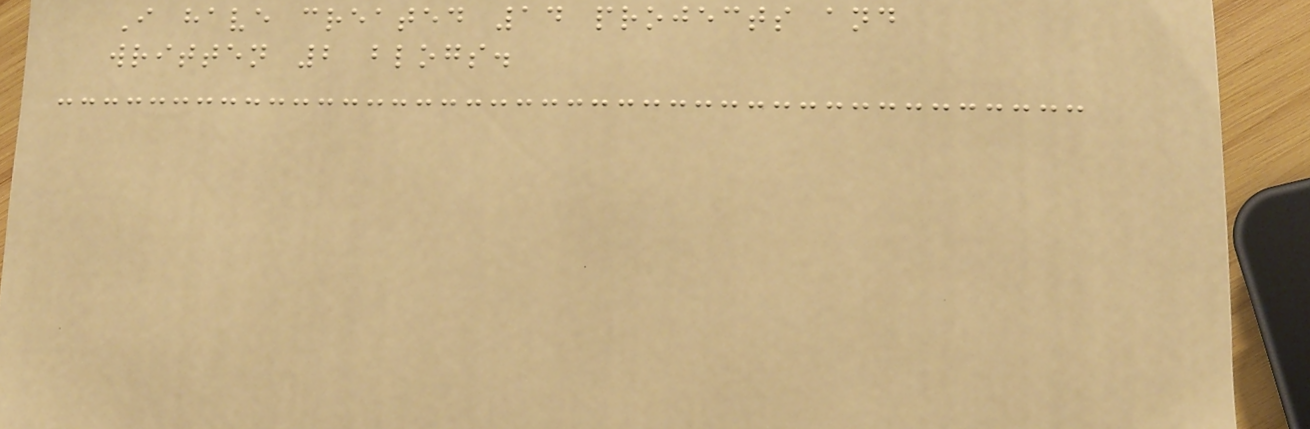I have created 14 projects and
written 2 blogs.
